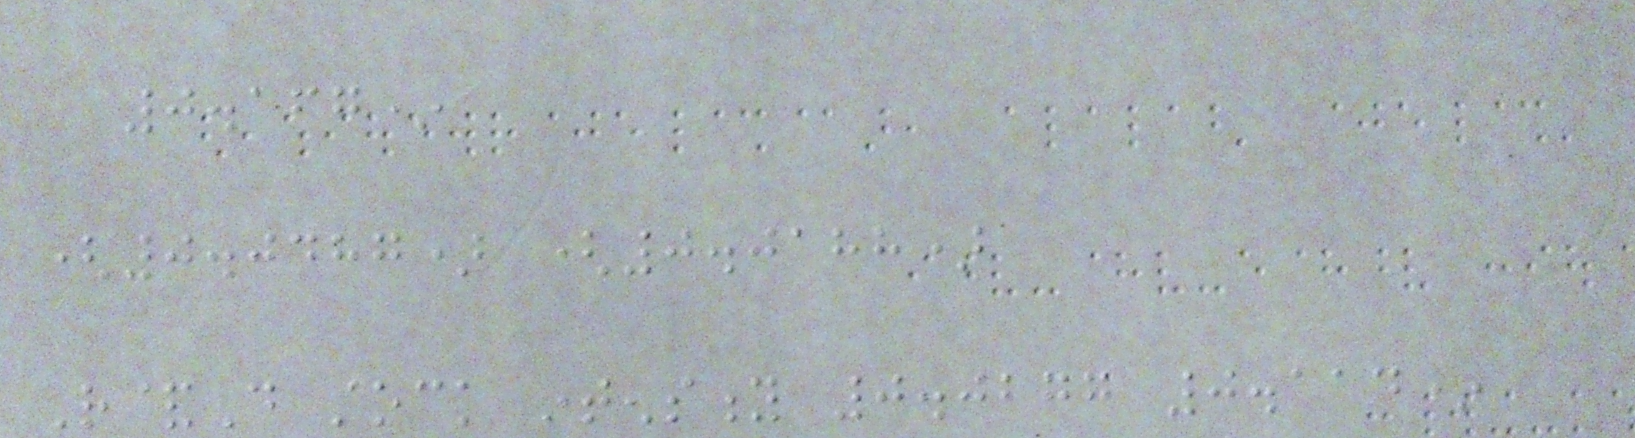0.167*
(0.0487) (0.0188)
R&D stock intensity 0.0277 0.114*
